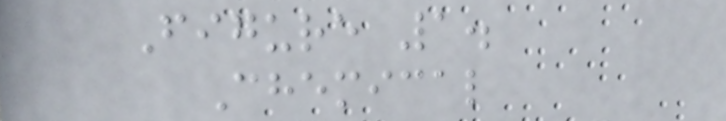Figure 1.
Chemical
